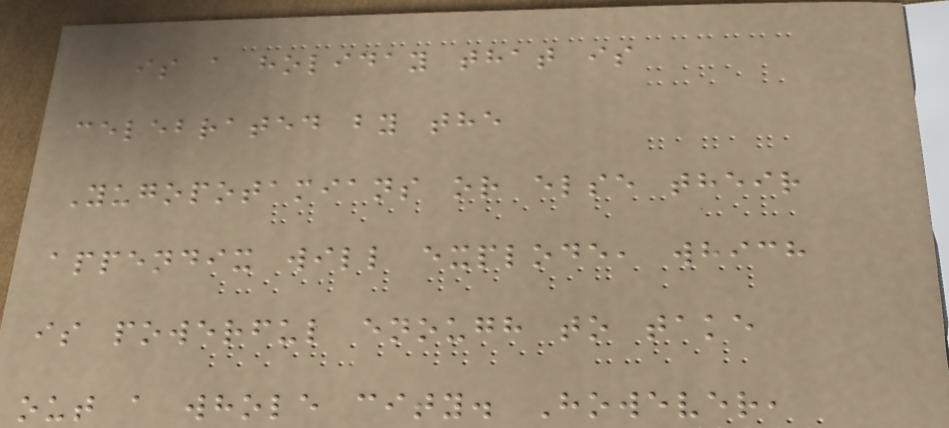is a holiday that is
celebrated by the
Yugopotamians or else their
appendix will explode, which
is powerful enough to take
out a whole city. However,
